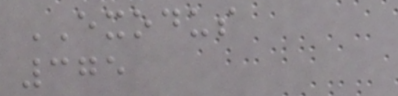EXODUS
375
